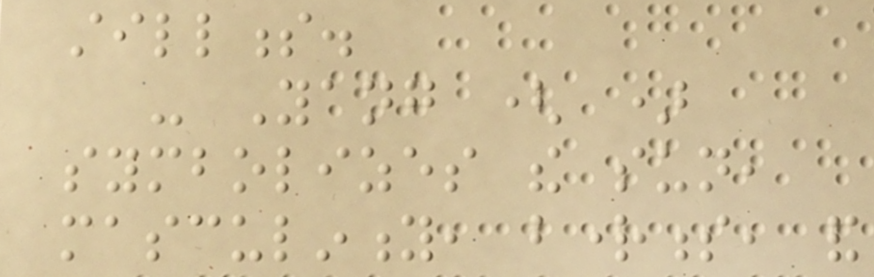stillness.
- Yang ( )
symbolizes the sun,
masculinity, brightness, and
